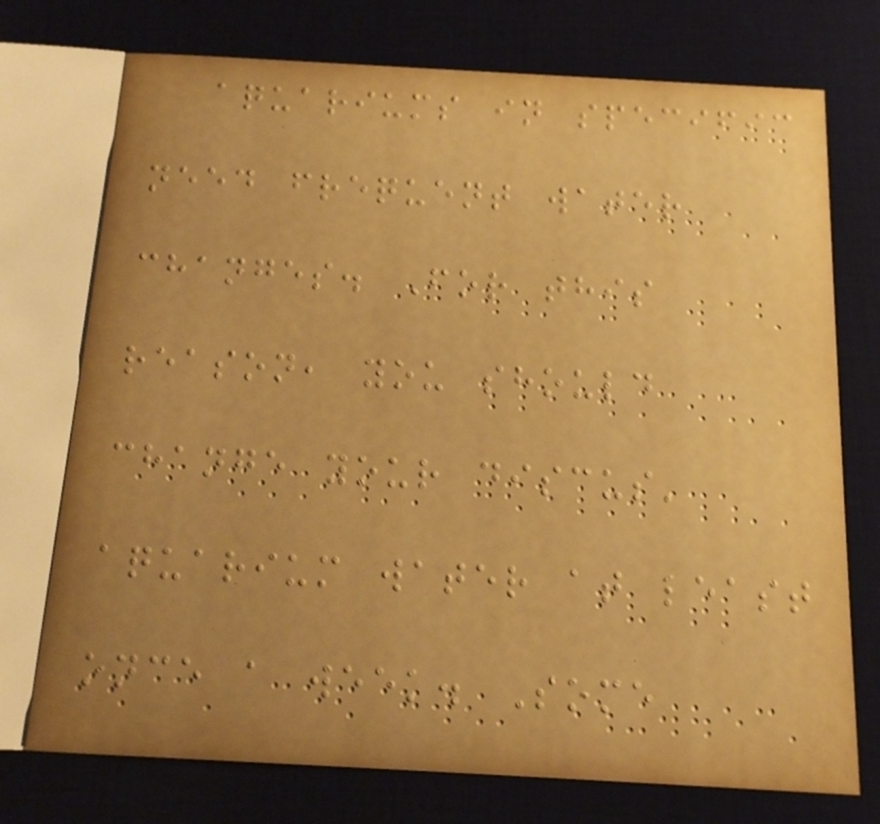aquariums in specific
need frequent water
changes. For this
reason, you should
change your discus'
aquarium water at least
once a week. Some
